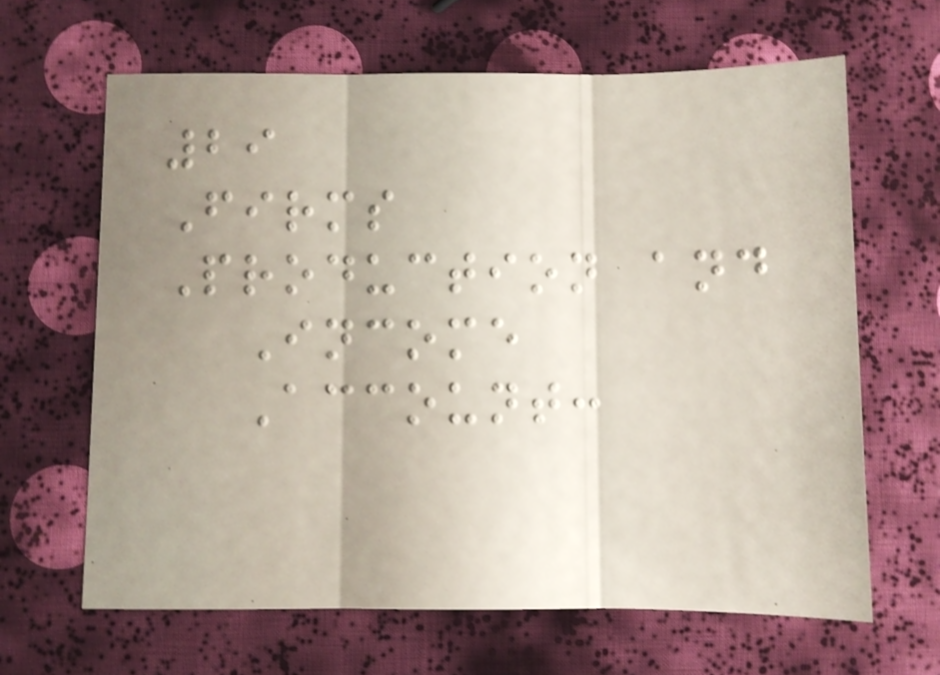29
Firms
Production and
Income
Account:
